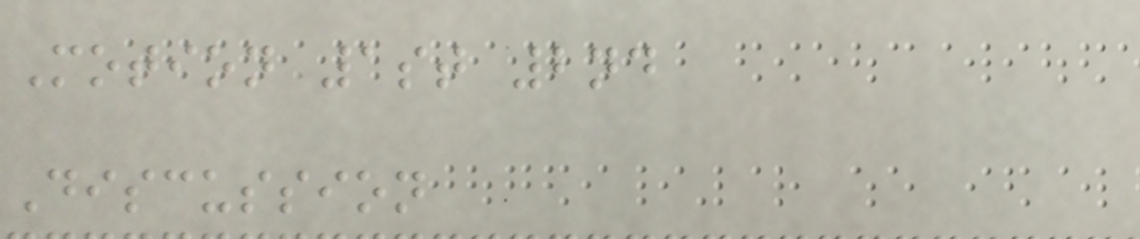Motion 1st 2nd
Discussion
